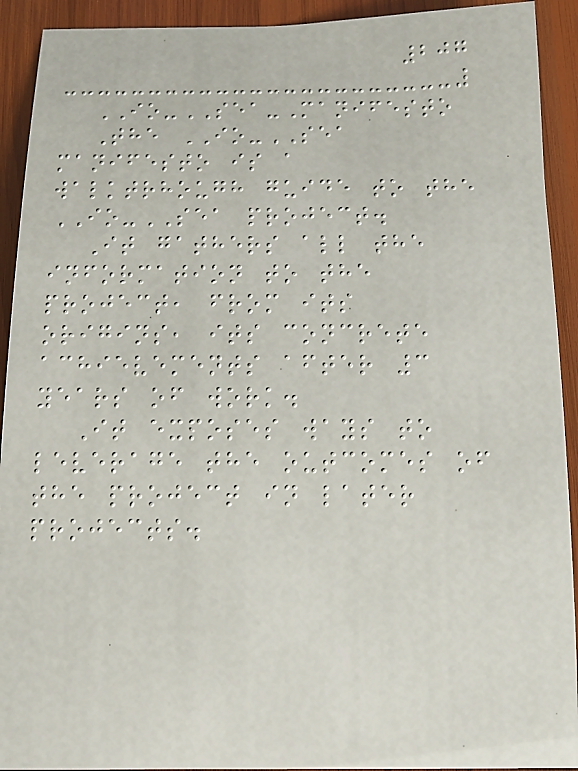207
IO-SEA-Manifesto
The IO-SEA
manifesto is a
walktrhough guide to the
IO-SEA project.
It gathers all the
information to the
project, from its
origins, its concrete
achievements after 3
years of work.
It exposes ways to
leverage the outcomes of
the project in later
projects.
